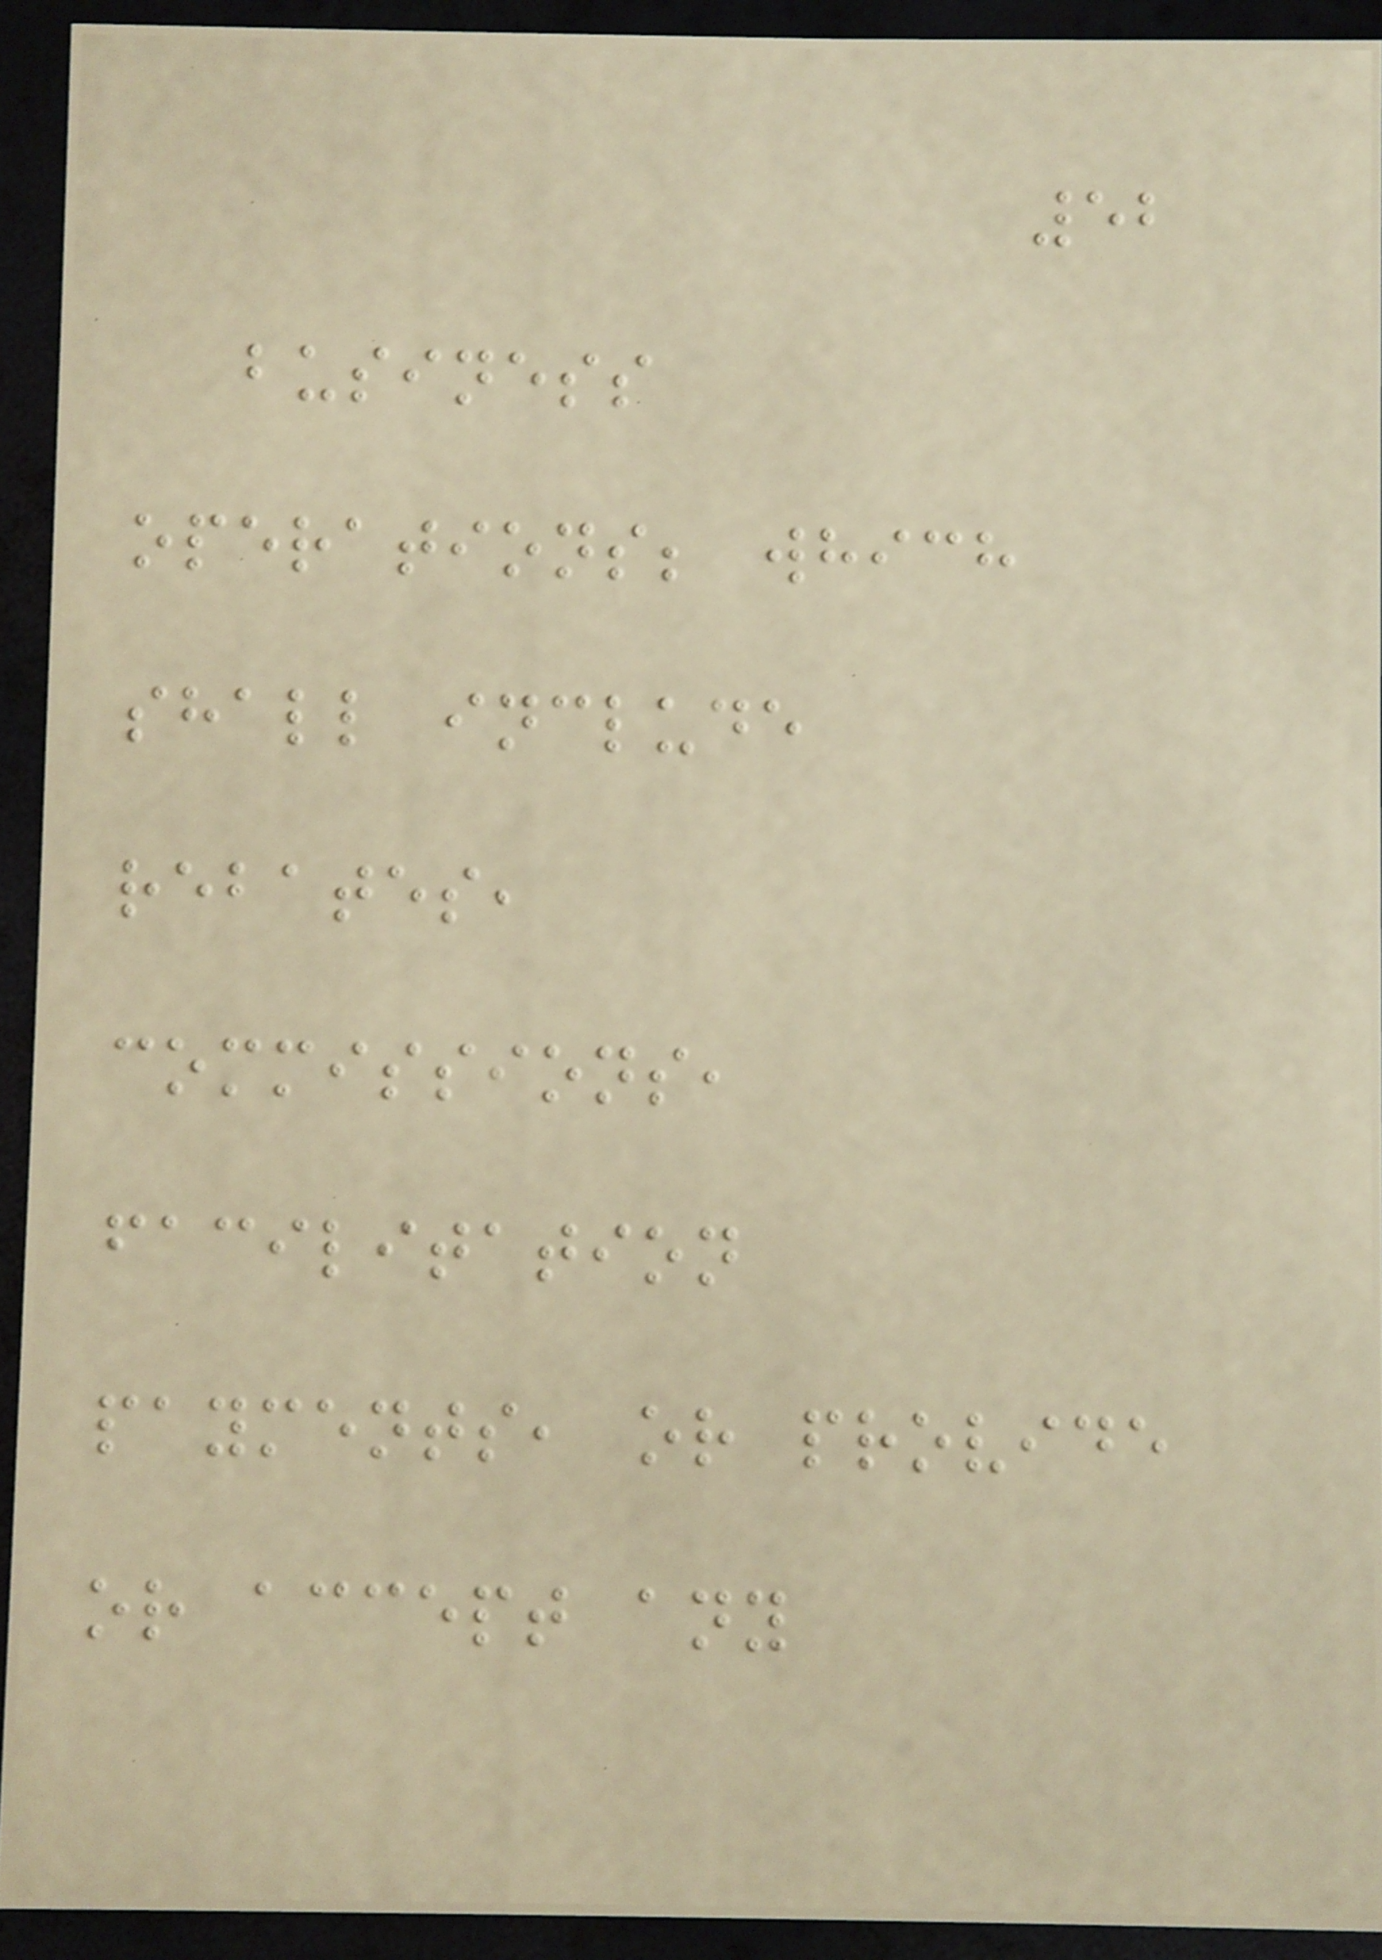52
business
operations; which
shall include
rebates,
commissions,
facilitation
payments, or provide
or accept any
